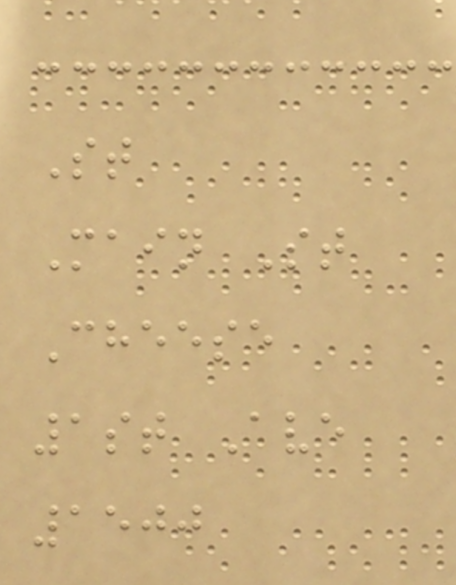St
Main St
Cheese
1st Ave
1500
